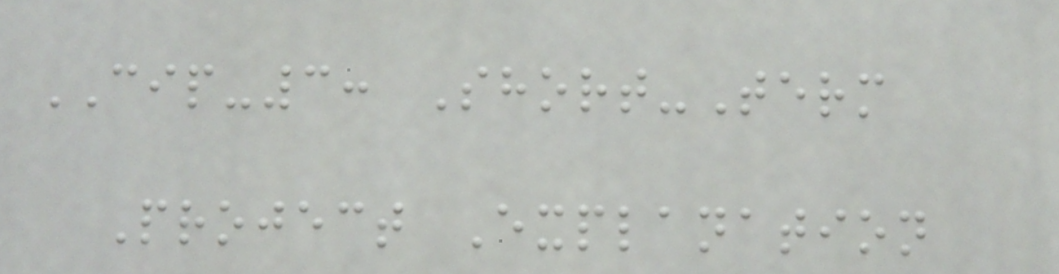CIP-3: Short-Term
Project Explanation
